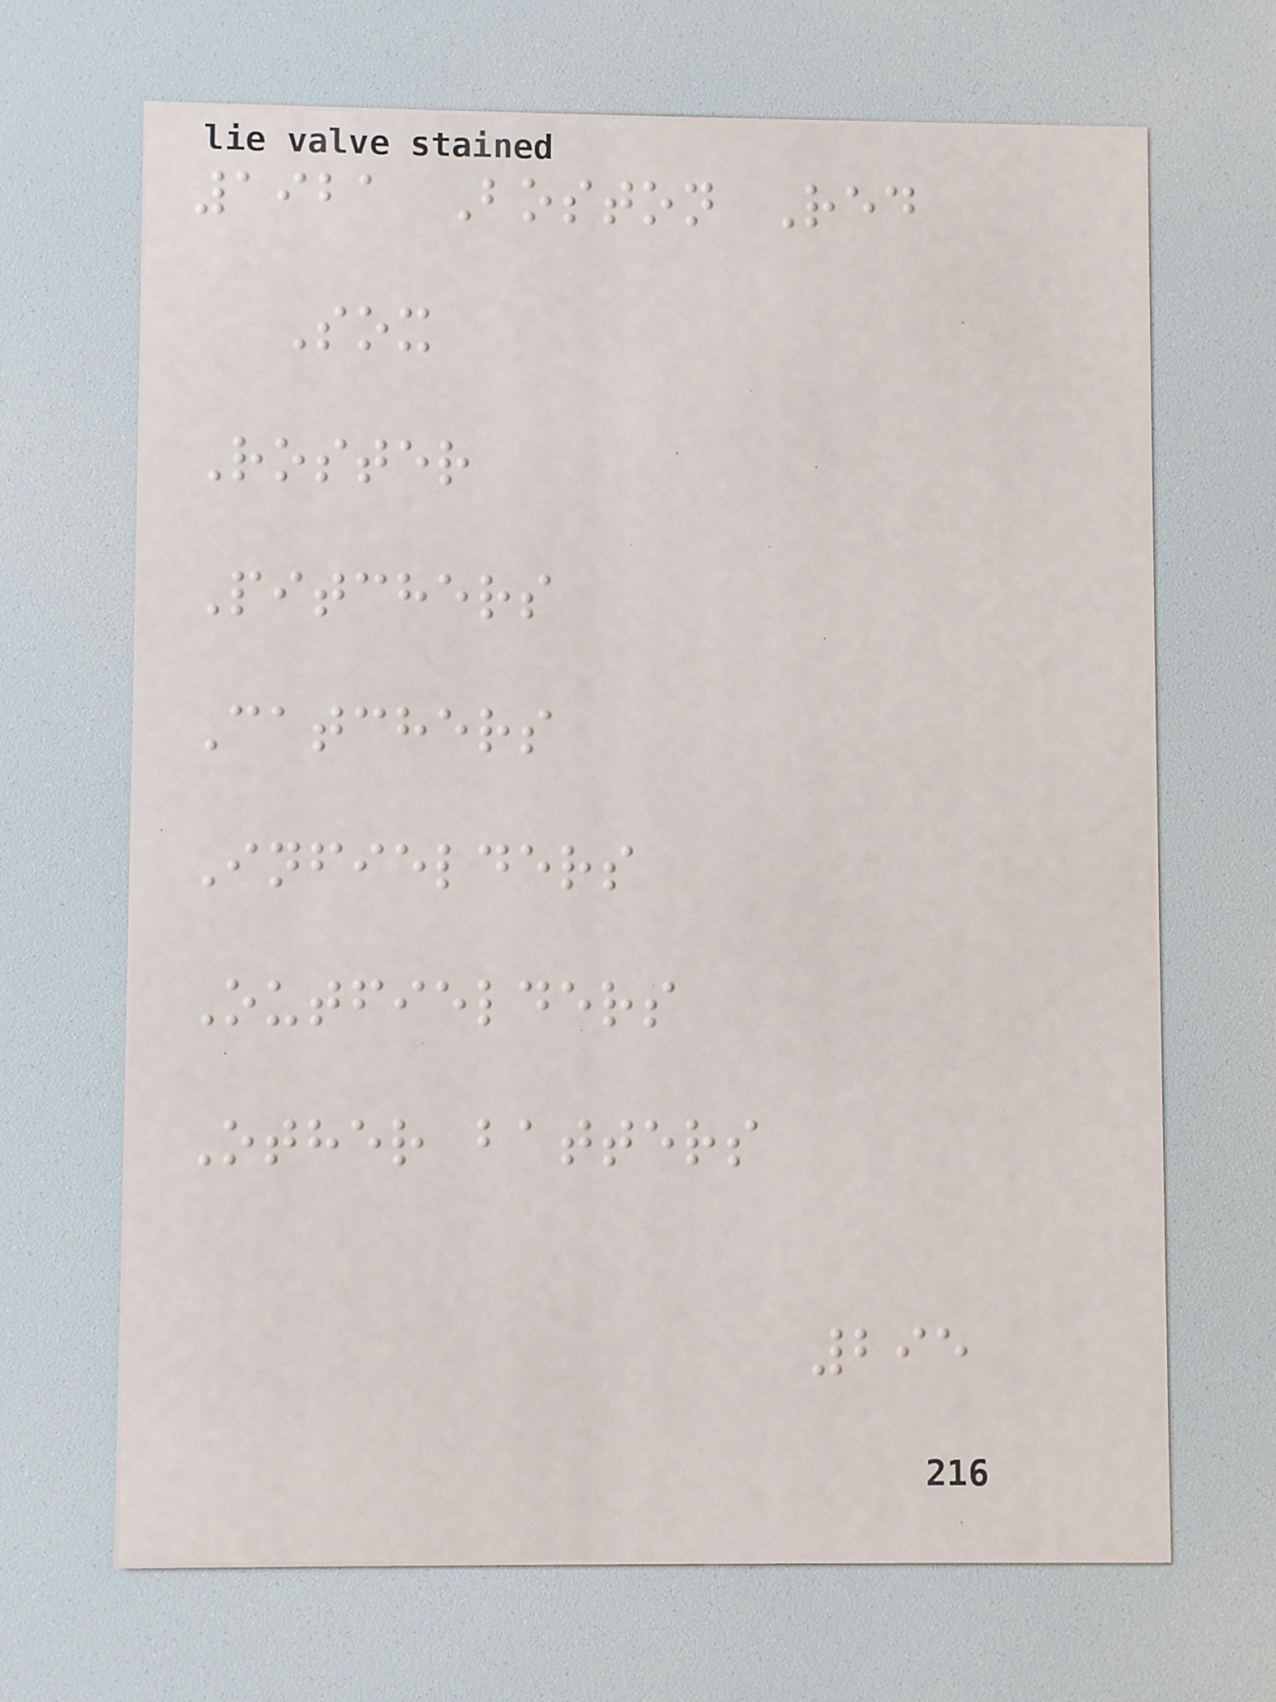1921 Boston Red
Sox
Roster
Pitchers
Catchers
Infielders
Outfielders
Other batters
295
